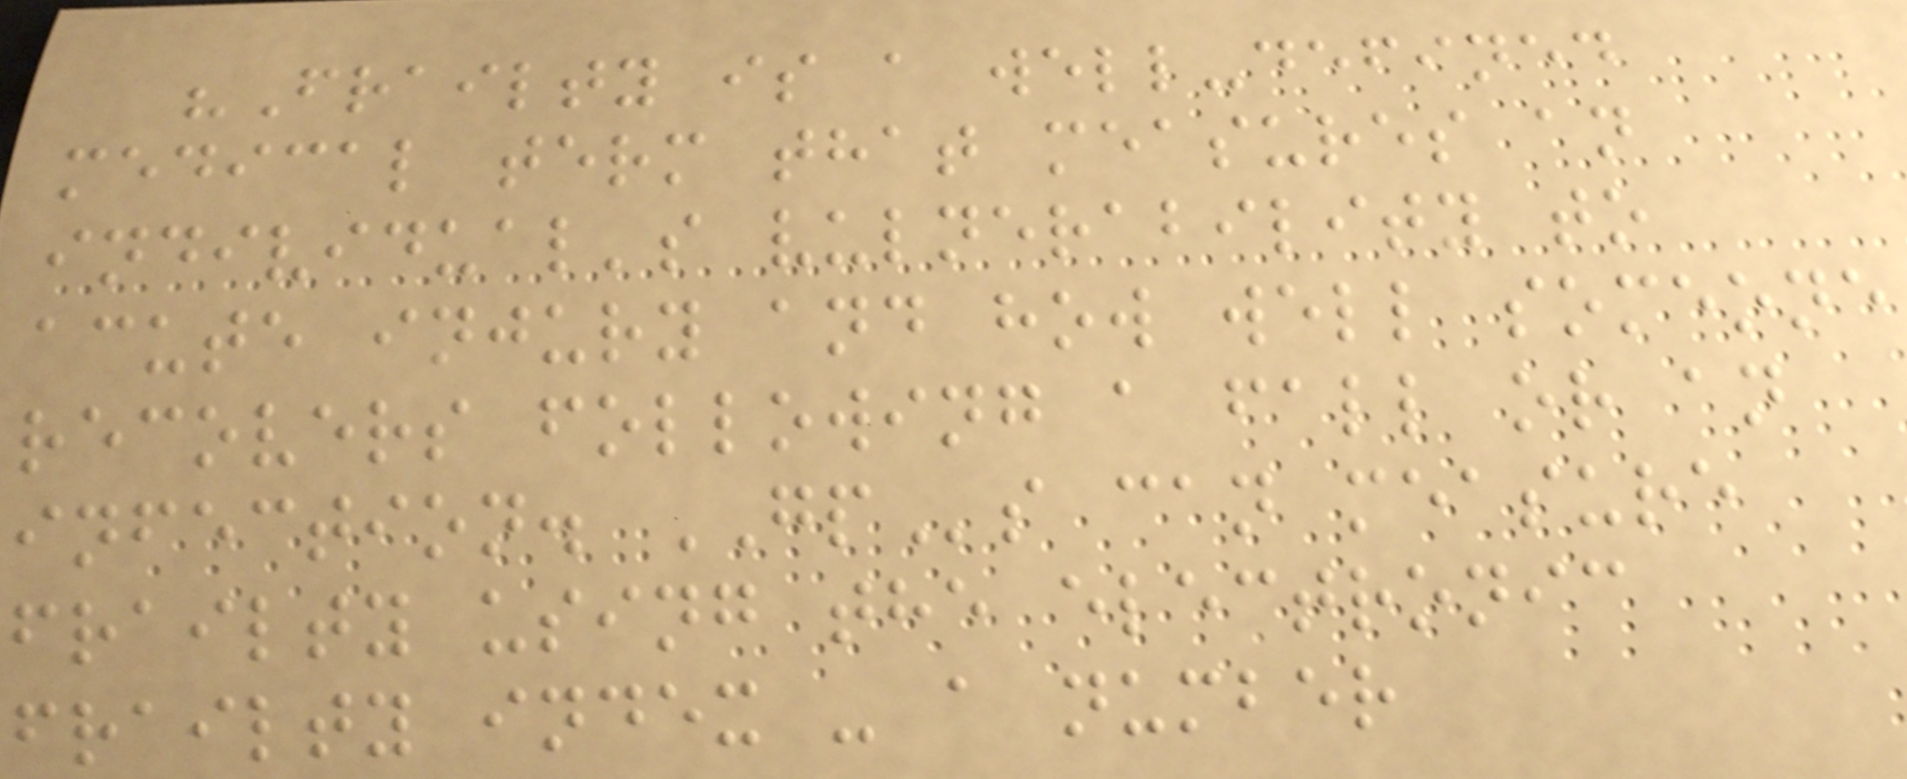"Frailty is a well-defined
medical term that measures an
individual's vulnerability to
acute injury and how well someone
recovers following a fall or an
infection. GPs can measure
frailty using the electronic
frailty index - a number
